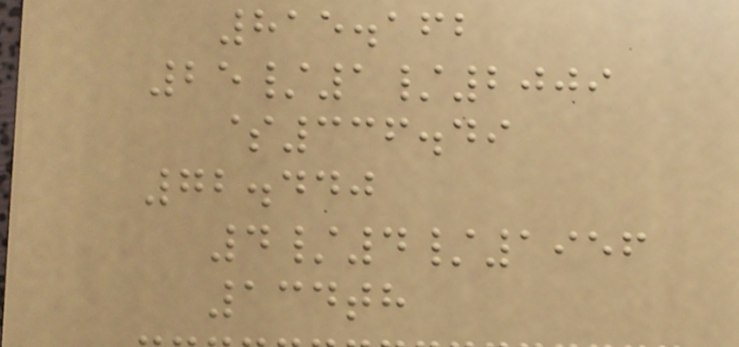815.162
25/1/2009
$336.49
72.440
4/4/1956
134th
